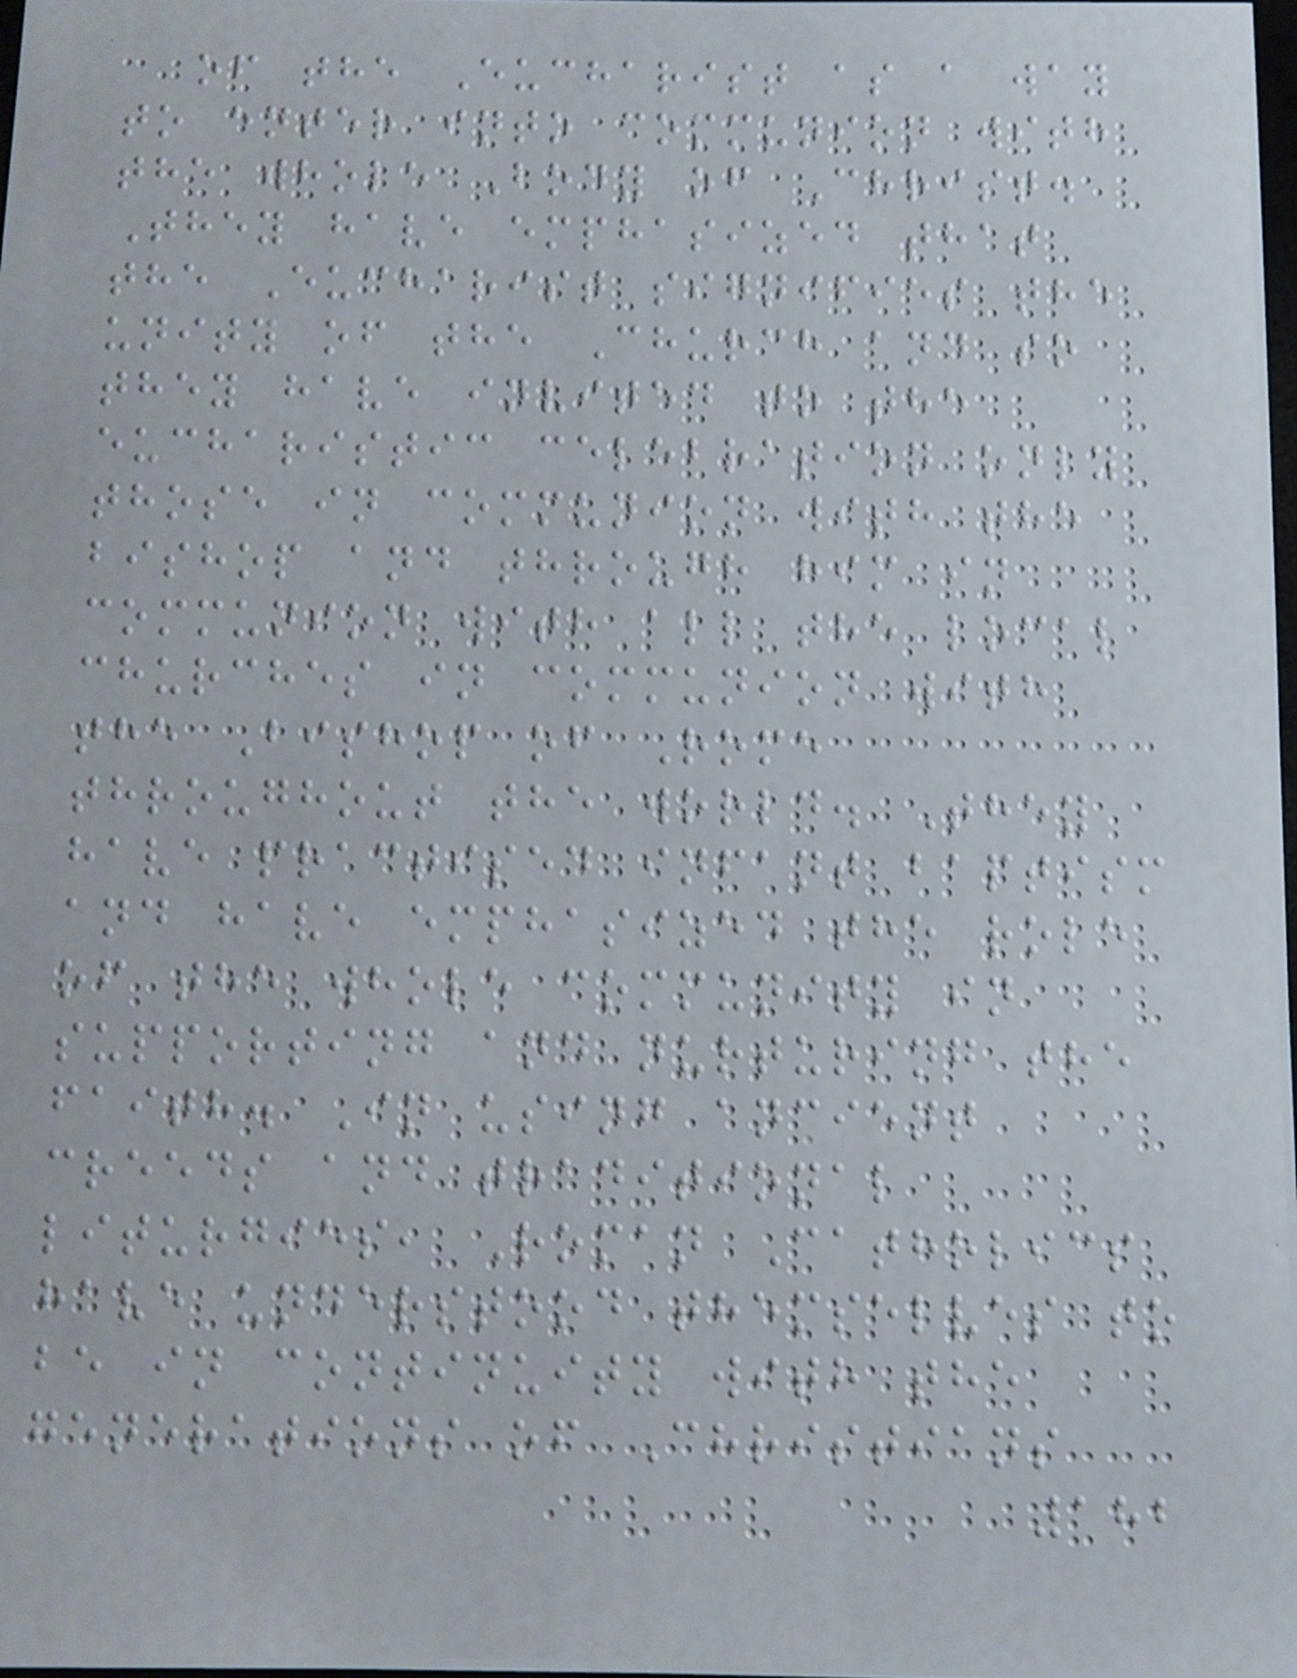of the Eucharist as a way
to enter into communion with
the whole Body of Christ.
They have emphasized that
the Eucharist signifies the
unity of the Church and so
they have invited to the
eucharistic celebration only
those in communion with the
bishop and through him in
communion with all the local
churches in communion with
the Bishop of Rome
throughout the world. They
have practised infant baptism
and have emphasized the role
of the whole community in
supporting and nurturing the
faith. In using ancient
creeds and traditional
liturgies, Roman Catholics
have understood themselves to
be in continuity with the
generations of Christians
182
